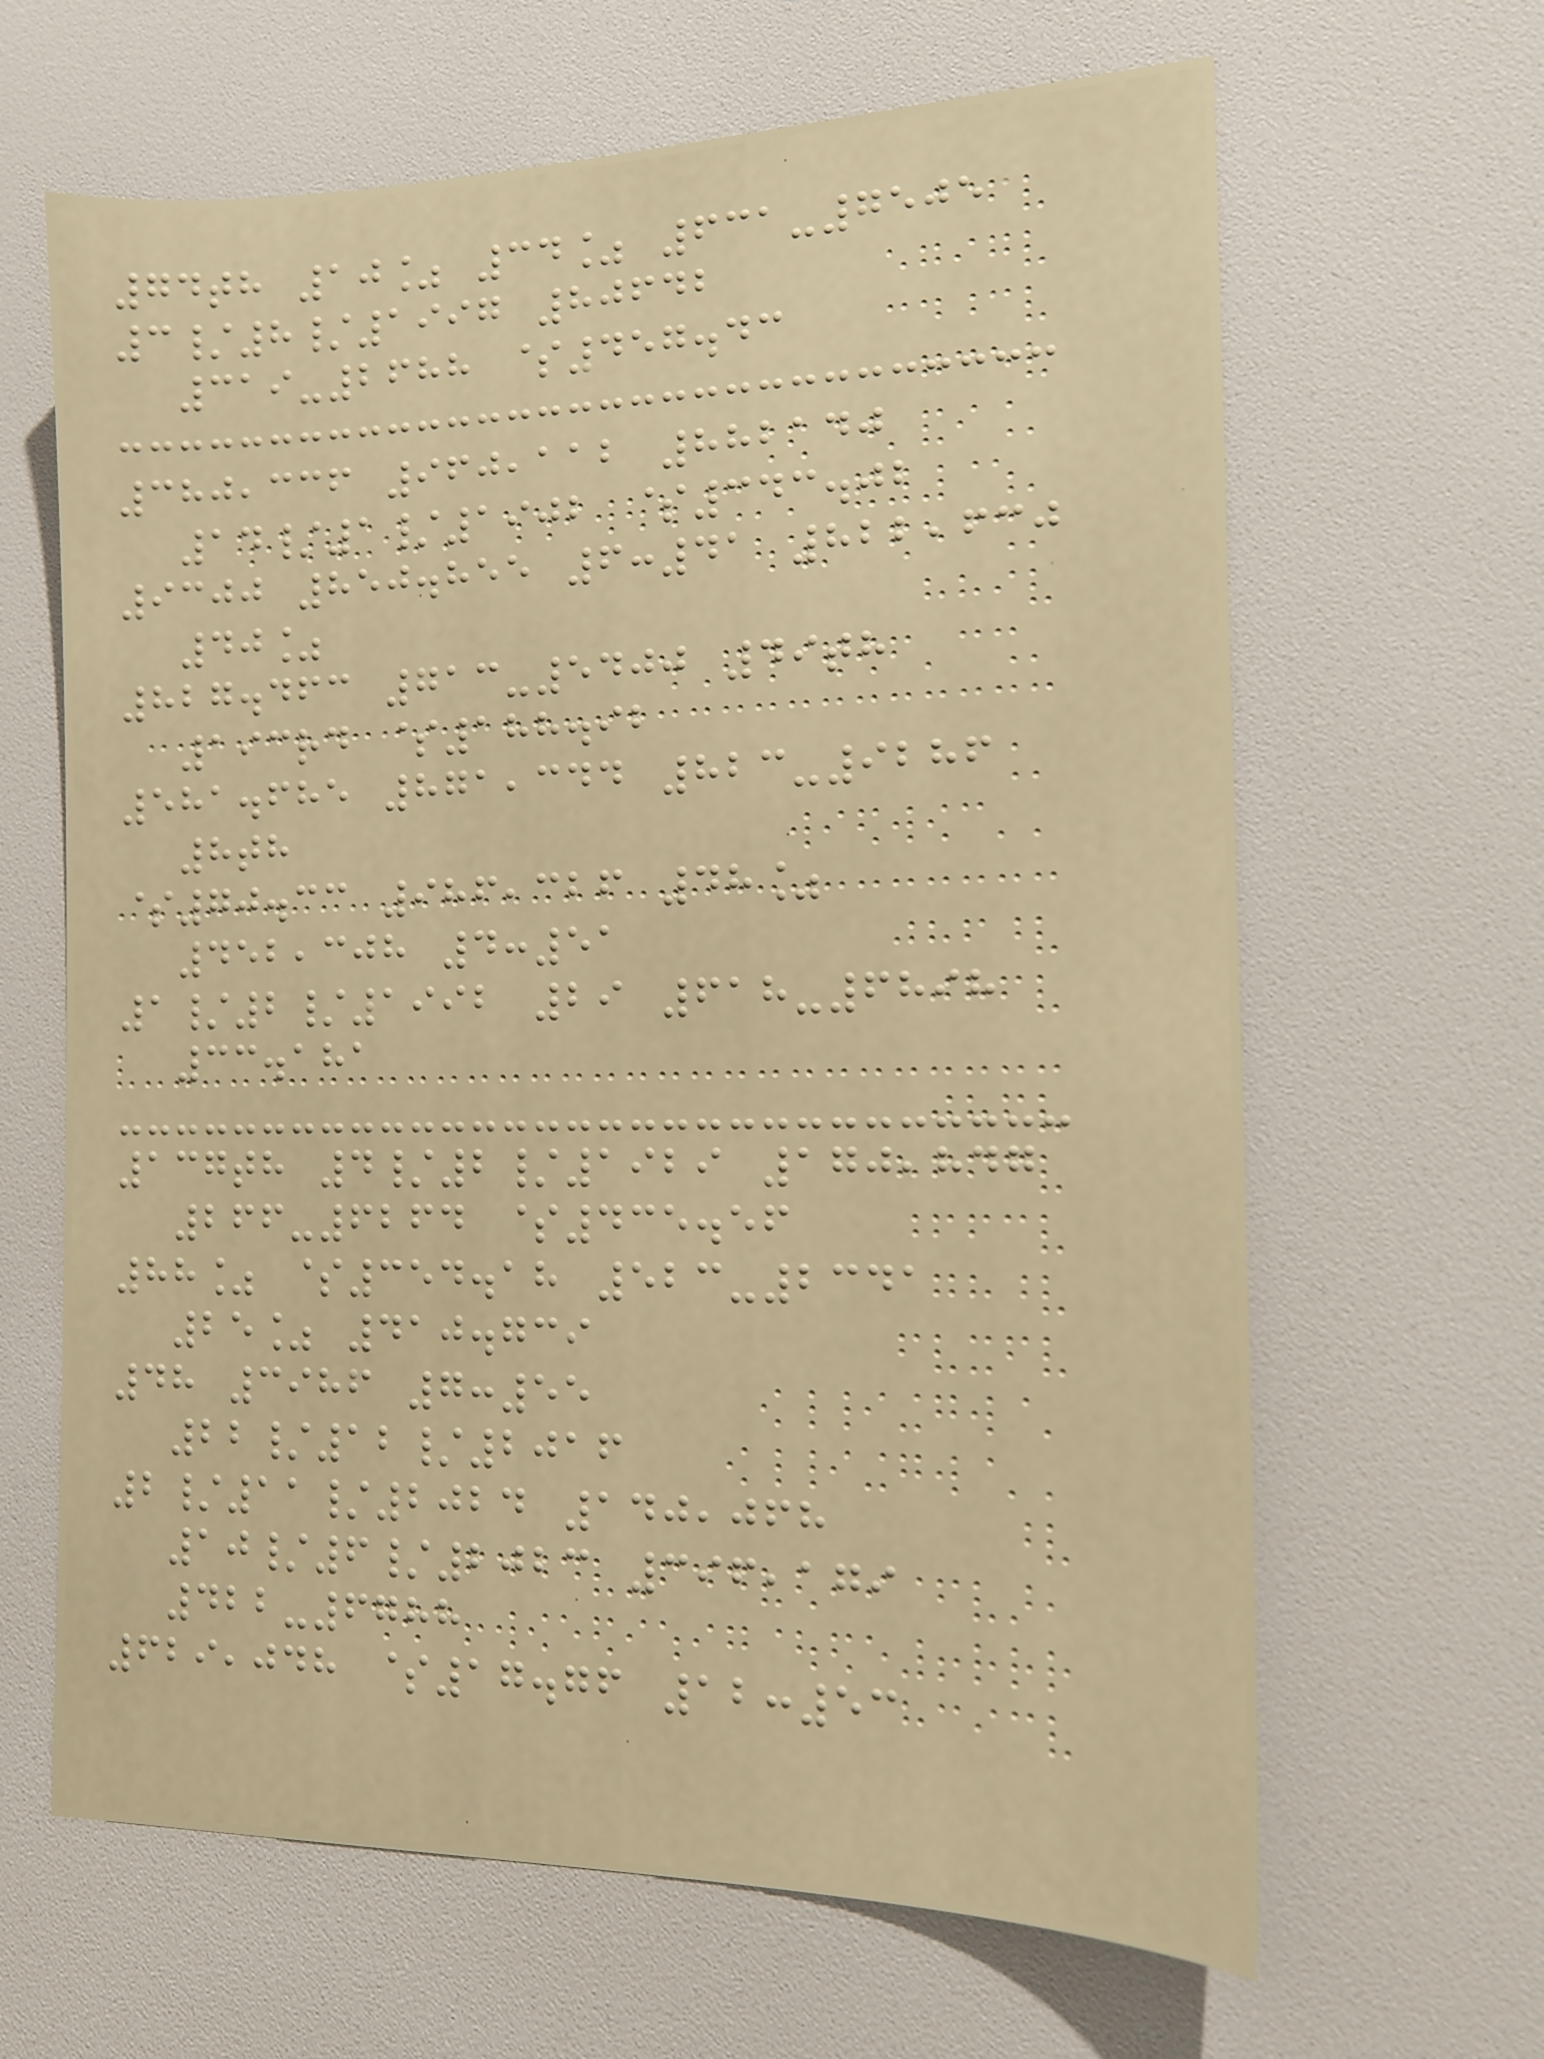74th 10% 34% 631-7505
3/8/1997 80642
319-2688 $457.43
380,336 960,112 882140
14/1/1902 $343.02
9300 850.855 6:41 822,630
40%
827.463 713-5400 49th
193rd $188.92
581.685 871,344 823-9286
8th
$70.33 986,326 48%
452,308 4:51
1/2/1992 29 618-6898
33.181
137th 4/2/1929 170,847
266-6264 $435.56
88% $354.18 523-2341
25% 410.739
48 3986 7:55
22/12/2016
2/11/2024 140,068
10/6/2023 396,179
422-6788
629,048 $17.76 12:53
